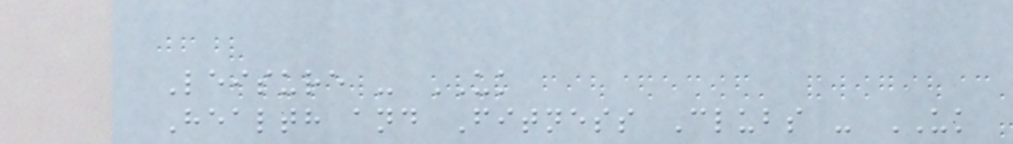Leisure - UK
Health and Fitness Clubs - UK
